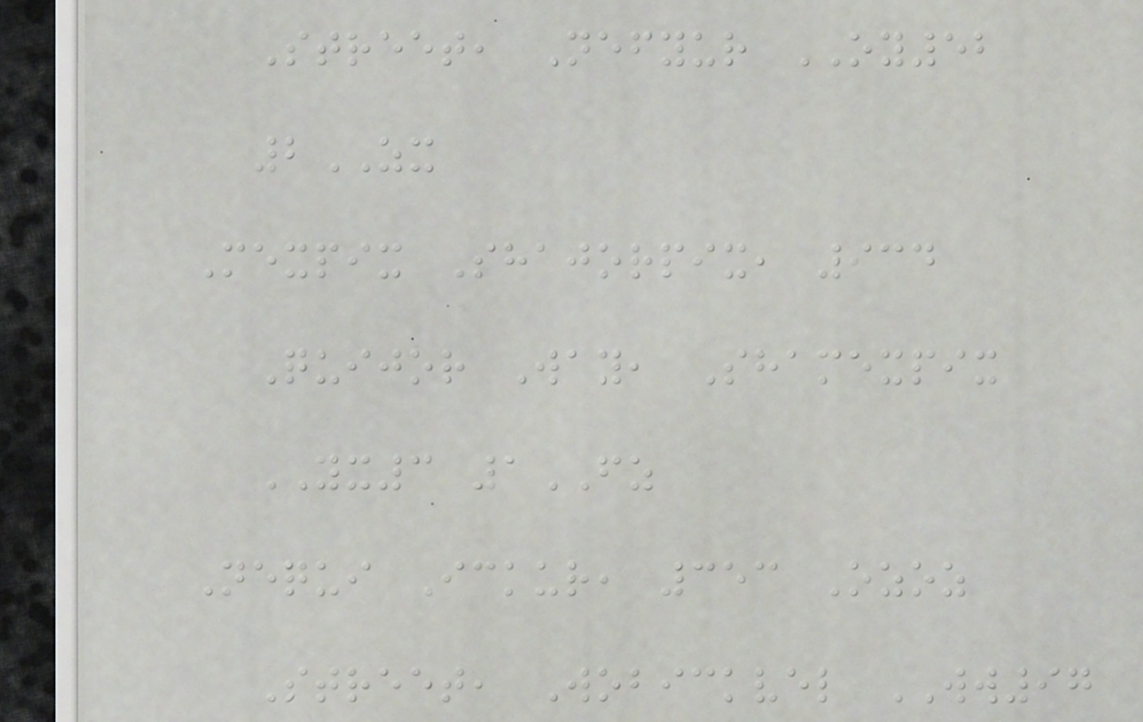Street, Nefyur OY52
2ZX
Mexpix Shajorpix, 934
Quijor Way, Shamexpix
YX3 1FZ
Nequi Ickur, 353 Ozoz
Street, Wobickvel WW97
